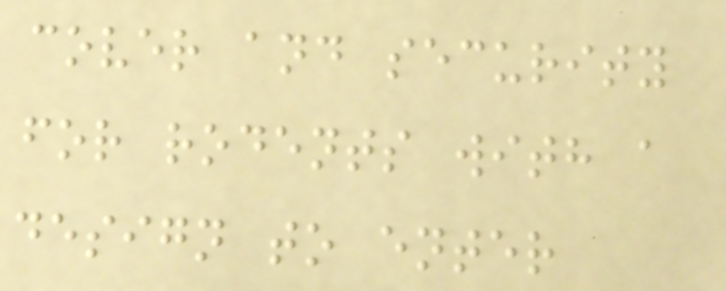cover and security
for rodents with a
design to enter
